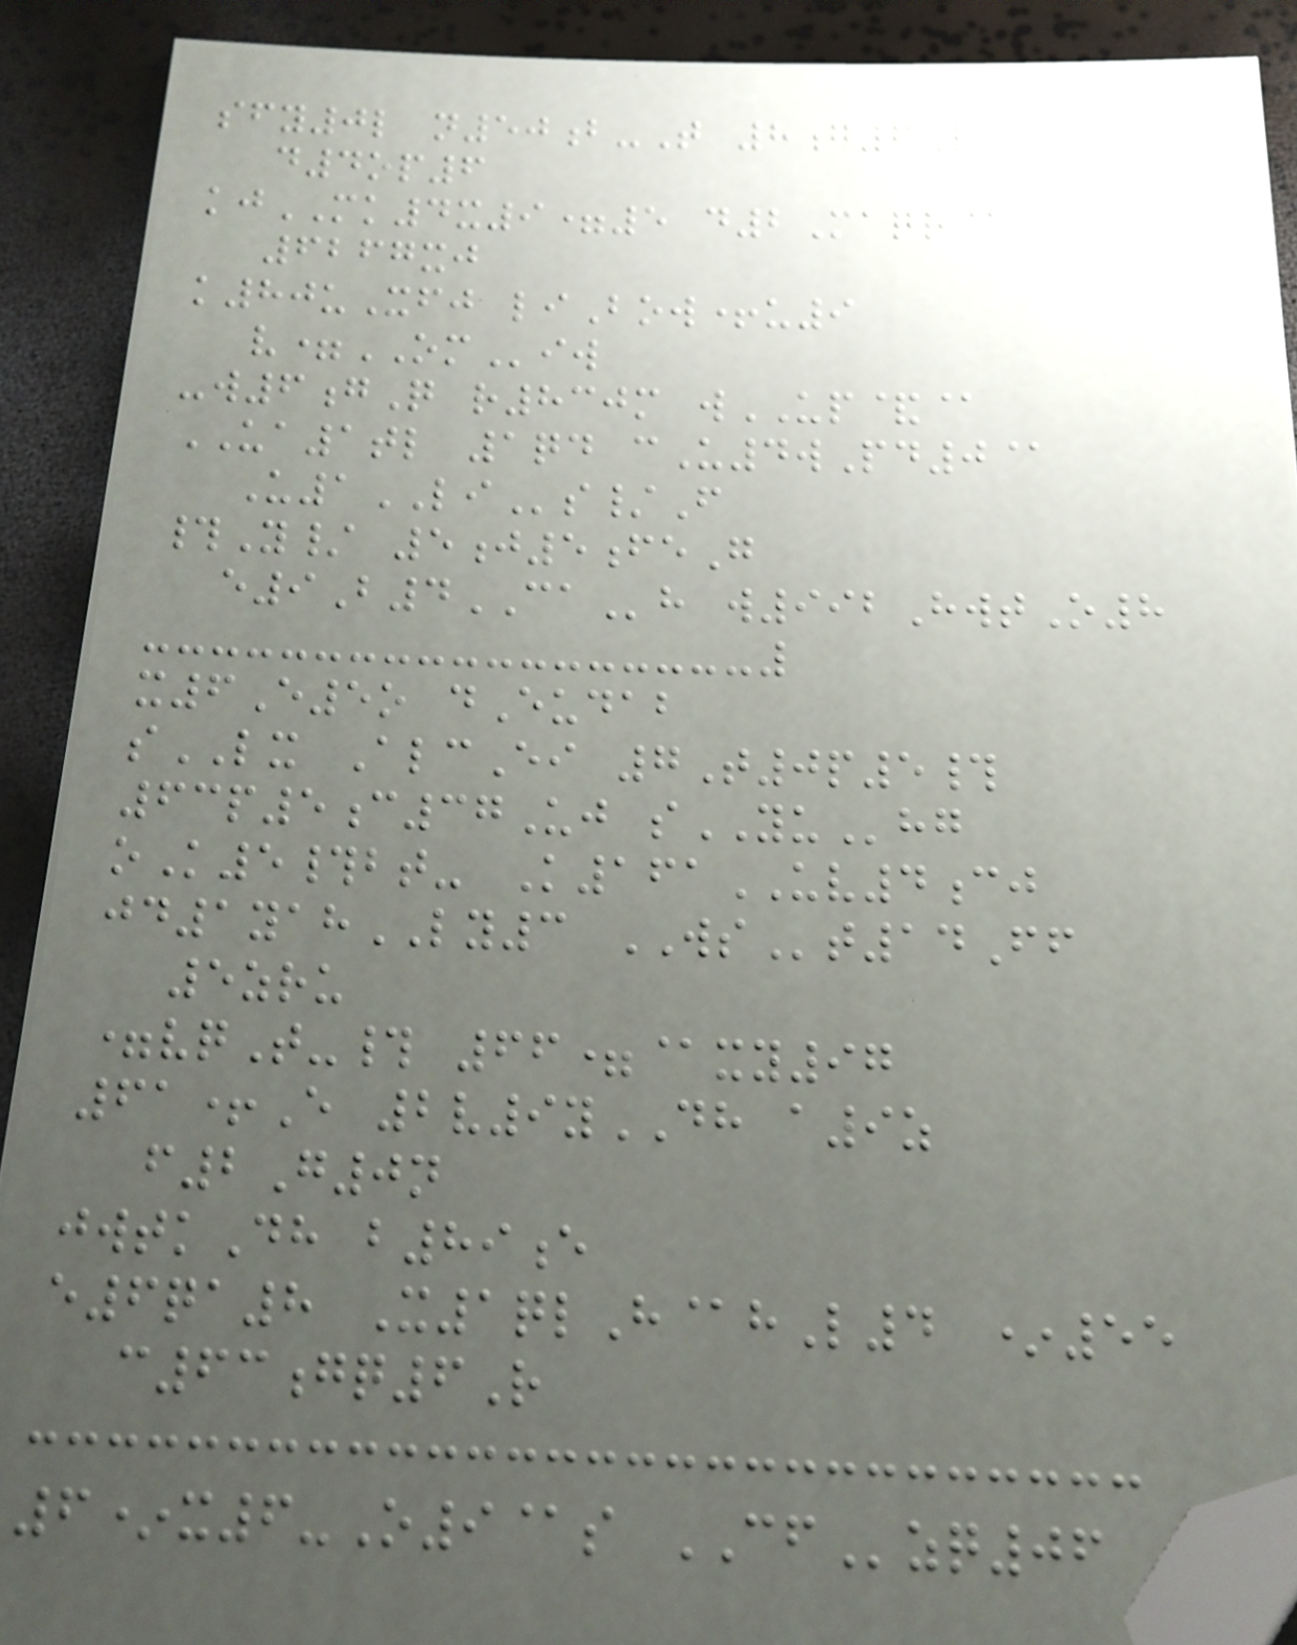sfy0l n50b-T 8g6L
d4op6
kjMK4x9=5 d2Maqr@
6267xj
k80uXfj liBow+u9
v=OMiw
-w6gQ r830m wUP&@
UA1tl 1qd cU4wPd0@
U1LIs/F
#Y/ 5j5feG
e9B4CAh w992HwtO8
x6E5o dEudab
sLX AlcEi 7T0p5#
63p5c37Uj sYUhg
oK5#bt- K161UV4cj
jd1yahLY3 WSt14Ff
5zru
=vqT-# 66=@xy97
61+E 2v9yDH a9z
f2G0n
jwtkDh b89e
e6qa8 X1qlH@hL4 *55
c63gq6R
6*x6-O9@s CFzq06
